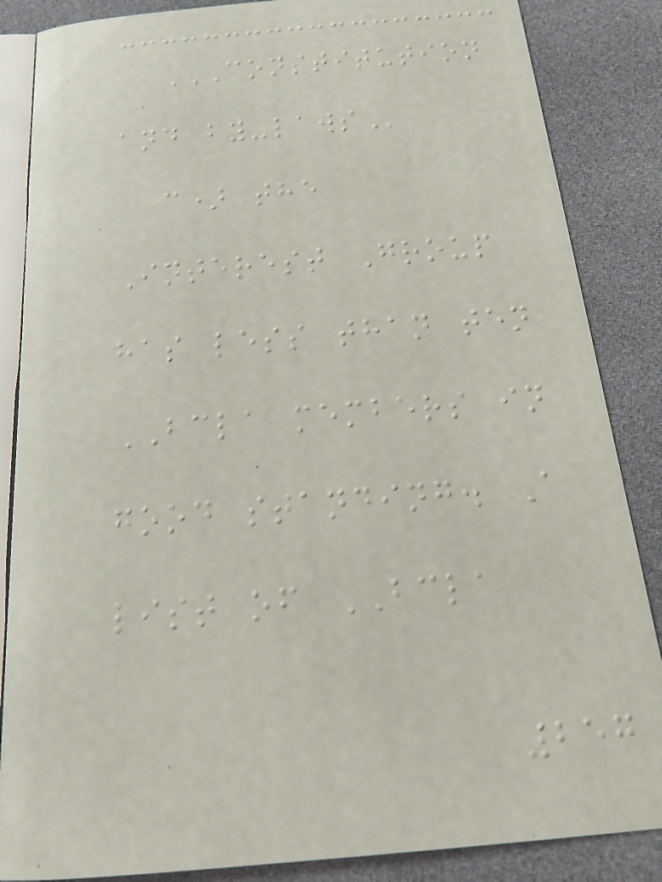CONSTITUTION
AND BY-LAWS
c) the
Interest Group
has less than ten
BCLA members in
good standing. A
list of BCLA
257
